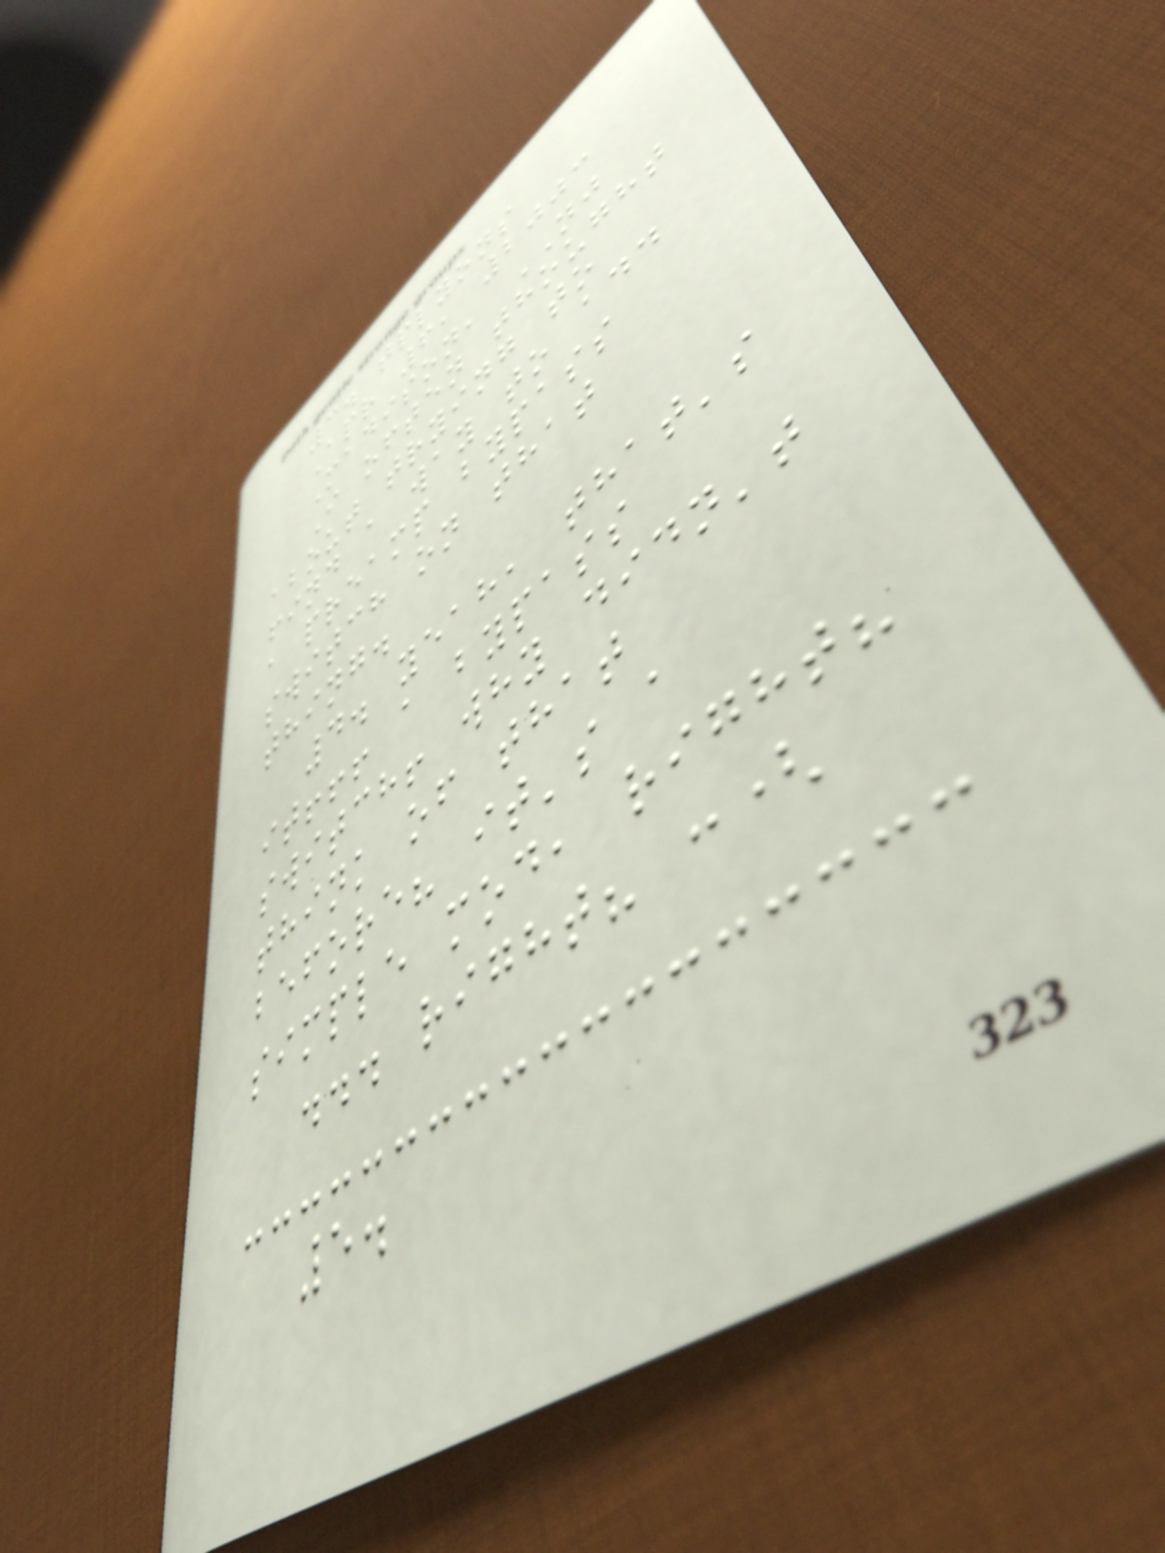3. tplyons
Apr 6, 2003
Madison, NJ
I often thought
about trying to
find a way to add
a preamp bypass
switch on that
thing.
4. yeah, that's
it!!! a bypass
switch! why didn't
think of that
before? it's a
simple mod, right?
... right? :(
5.
